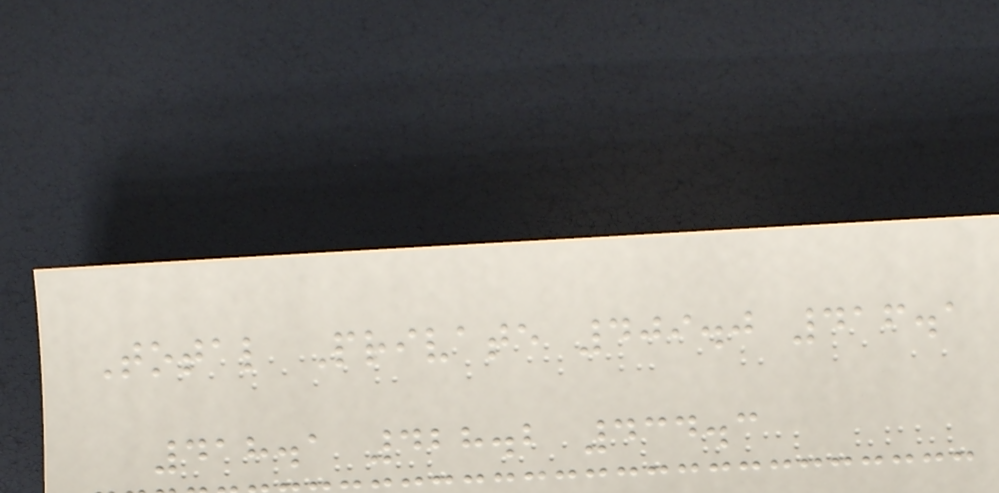Total Private 409.0 416.1
418.1 428.2 434.3
